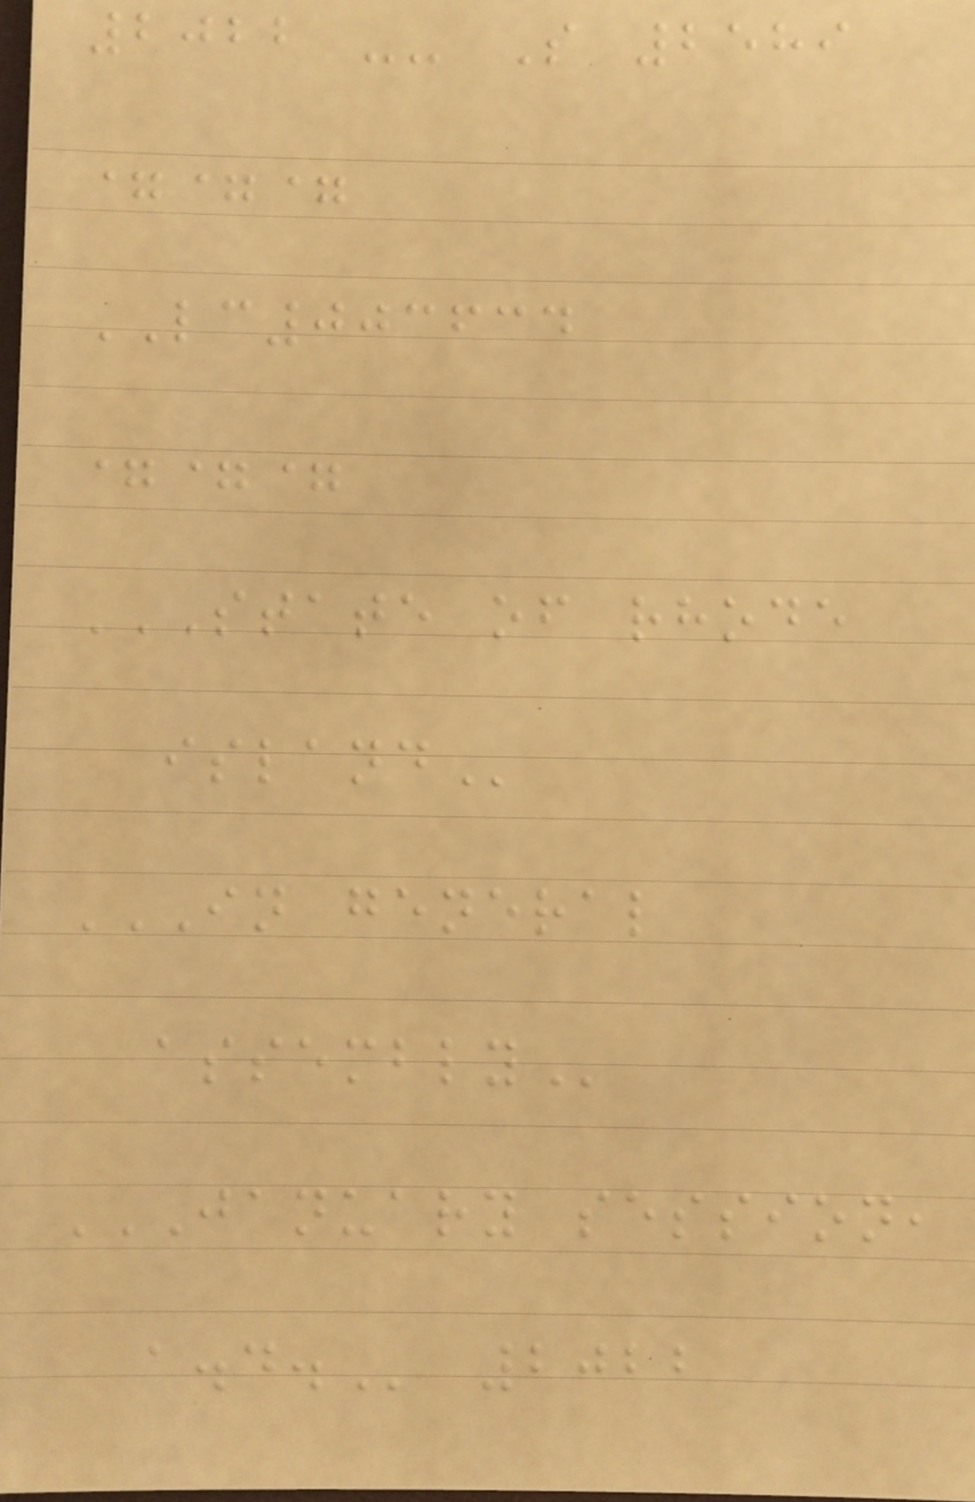2022 -- S 2589
===
LC003634
===
STATE OF RHODE
ISLAND
IN GENERAL
ASSEMBLY
JANUARY SESSION,
A.D. 2022
